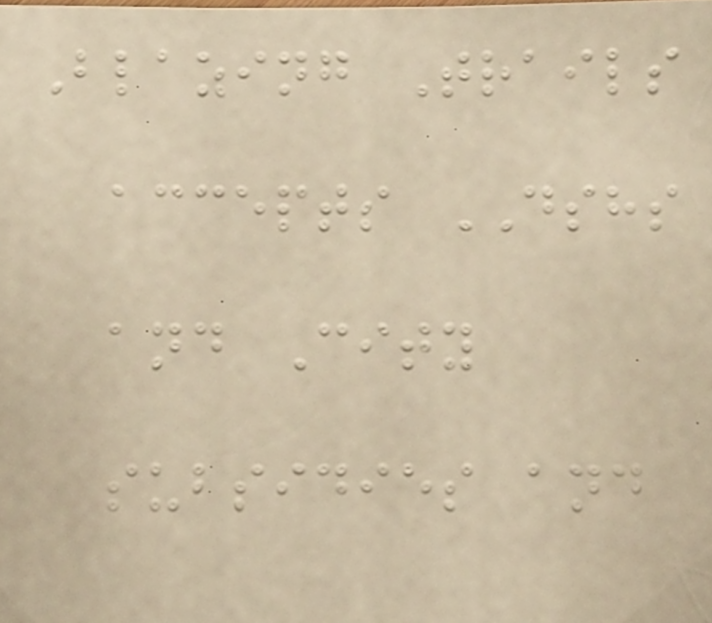Blazing Trails
accepts DSHS
and City
subsidies and
